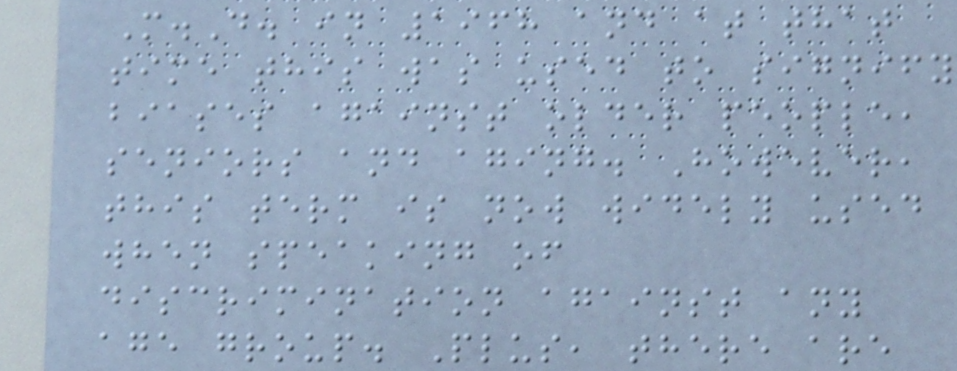M.D. in 1968 and at that
time this was used to signify
biases against older people,
seniors and aging. However,
this term is now widely used
when speaking of
discrimination against any
age group. Plus, there are
